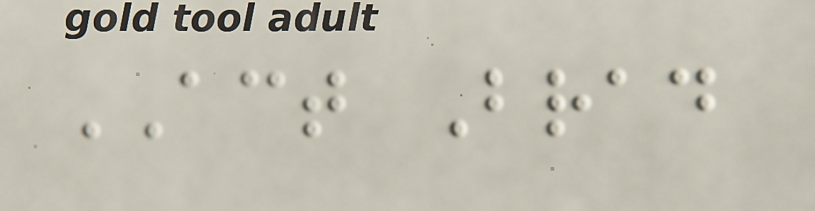ACT Brad
